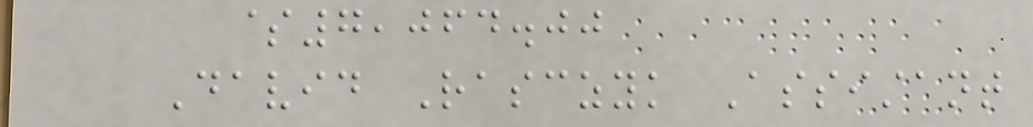$7,064.00
David Rasczyk Assistant
